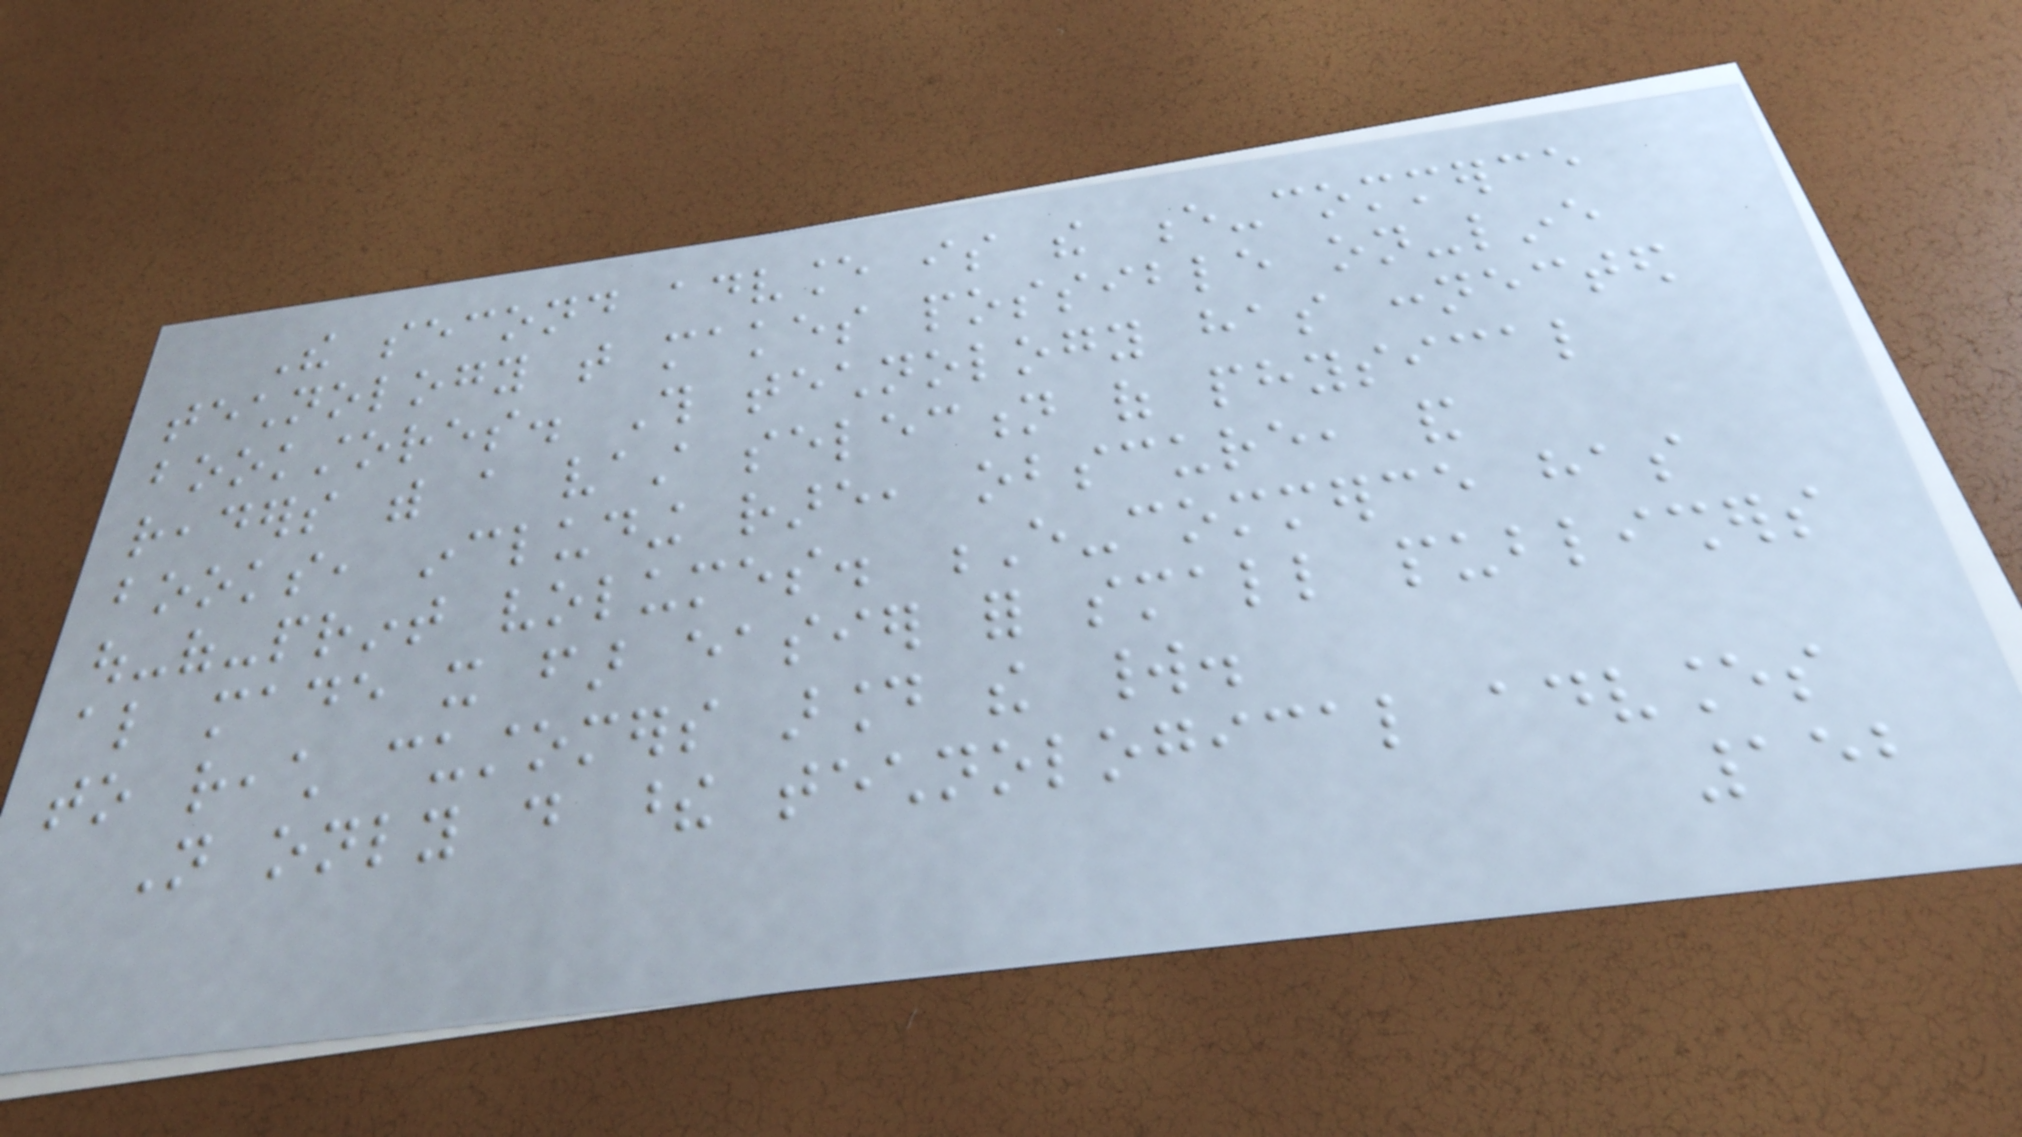The second advance is the e-commerce
technology that makes possible on-line
bookstores. This technology has connected
readers with a vast selection of physical
books, including rare, obscure, and
out-of-print volumes. E-commerce has
also made it far easier for small publishers
to reach customers around the world.
Not only do these technological advances
152
